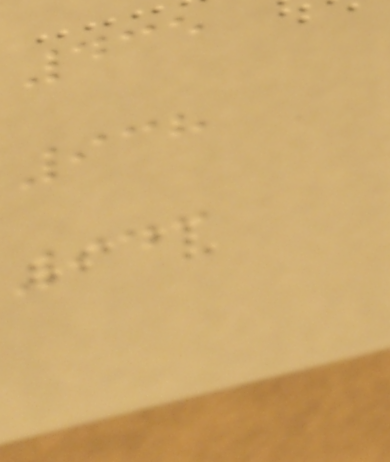435
938
943
